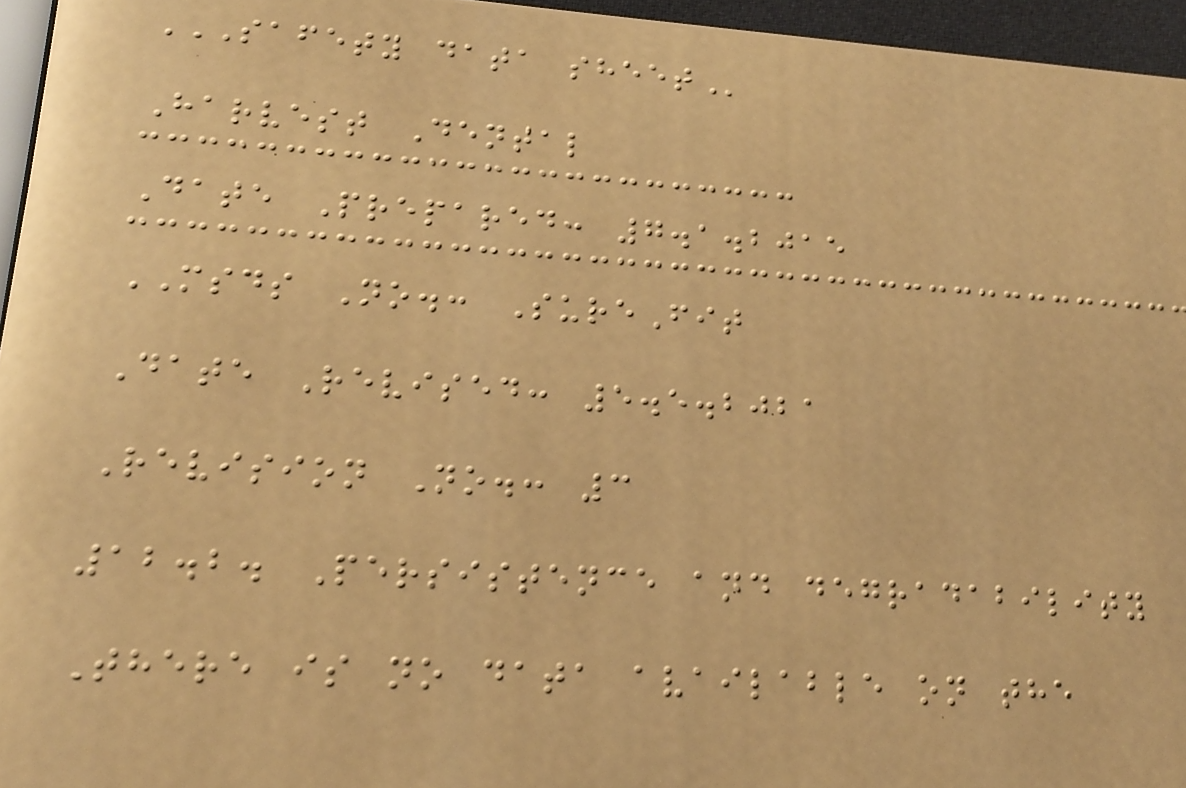SAFETY DATA SHEET
Harvest Dental
Date Prepared: 7.1.2015
MSDS No.: SureFit
Date Revised: 5.5.2021
Revision No.: 3
12.2. Persistence and degradability
There is no data available on the
